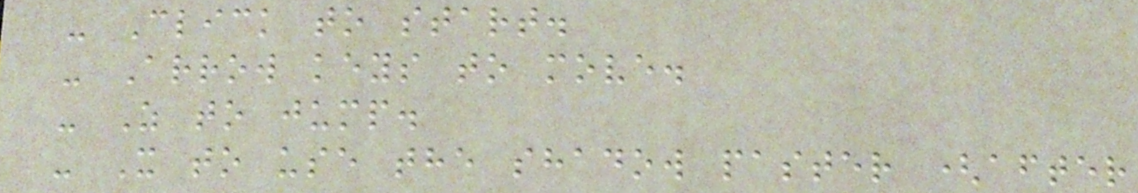- Click to start.
- Arrow keys to move.
- Z to jump.
- X to use the shadow paster (after
